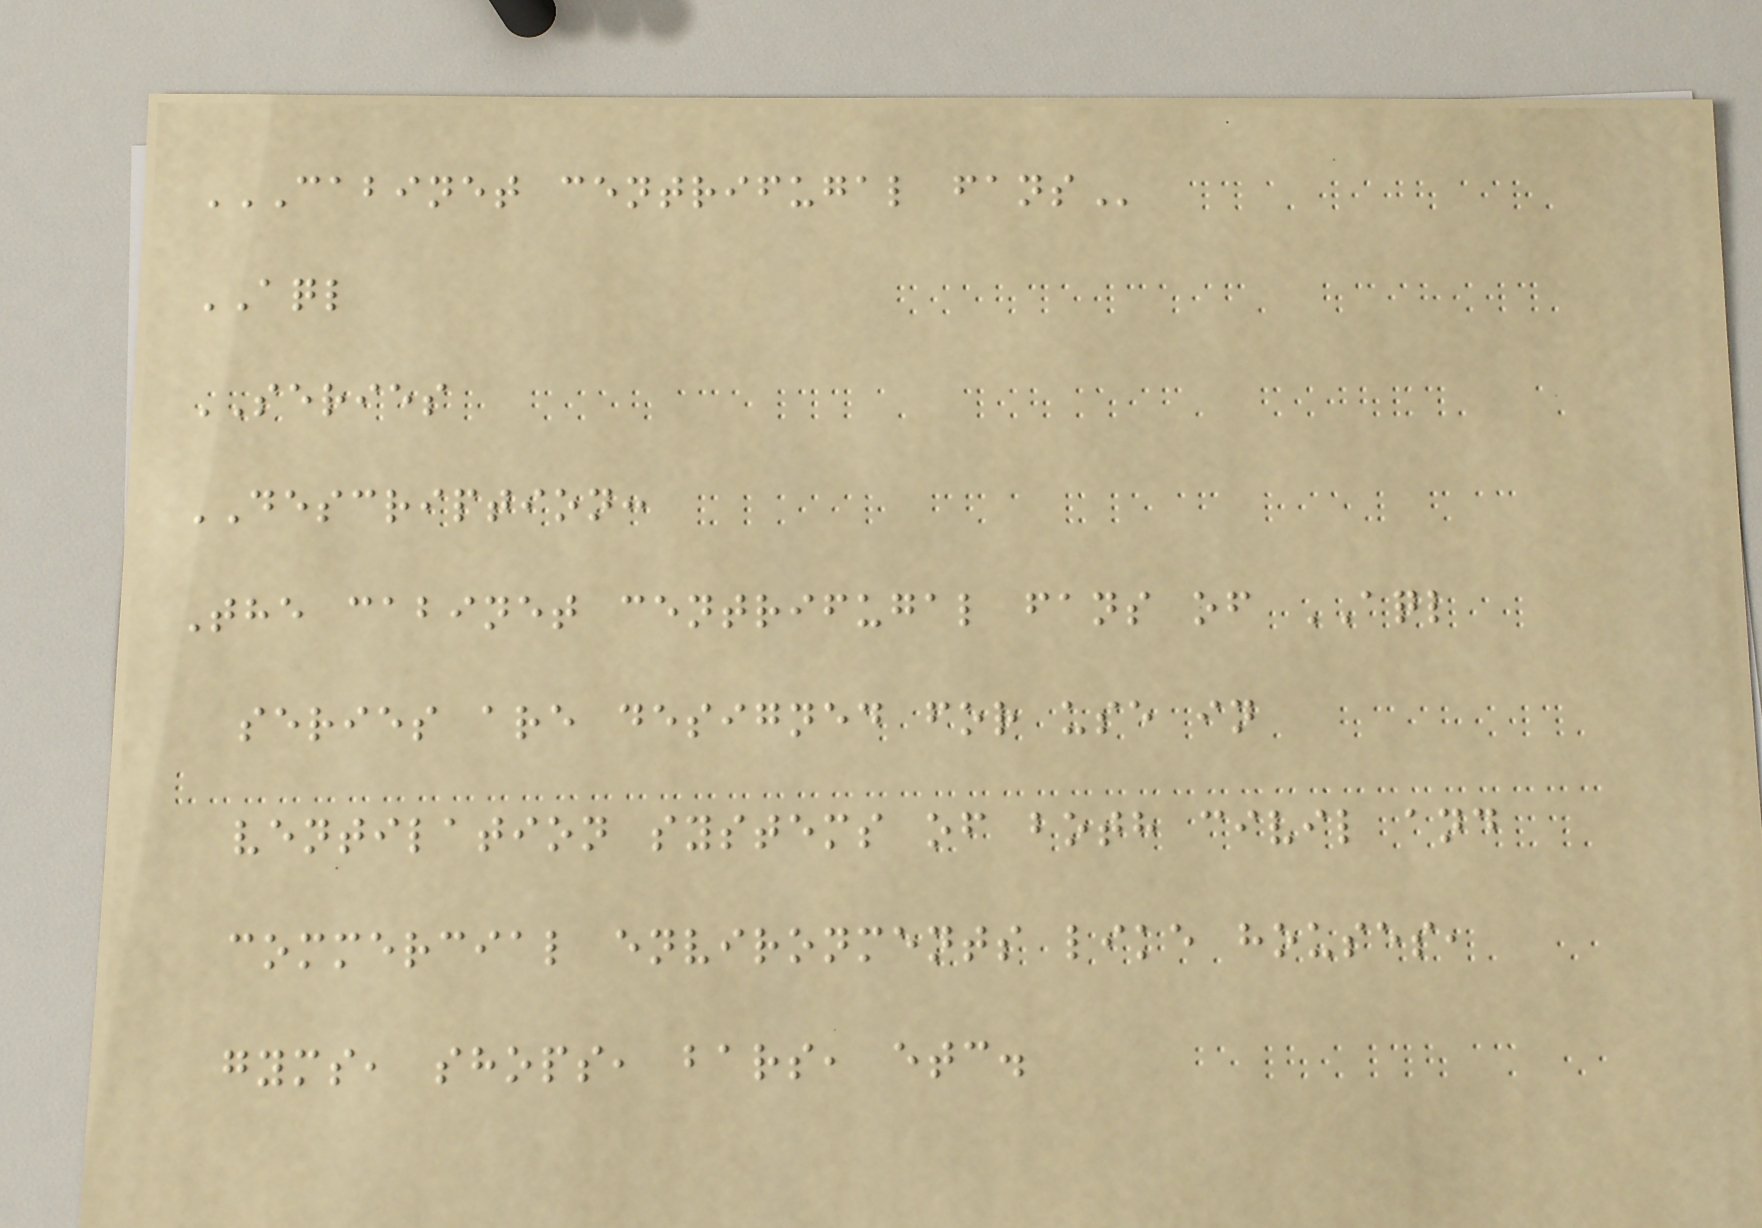CABINET CENTRIFUGAL FANS
AQL
SERIES
DESCRIPTION:
The cabinet centrifugal fans of AQL
series are designed for use in
ventilation systems of both civil and
commercial environments like houses,
gyms, shops, bars, etc.
